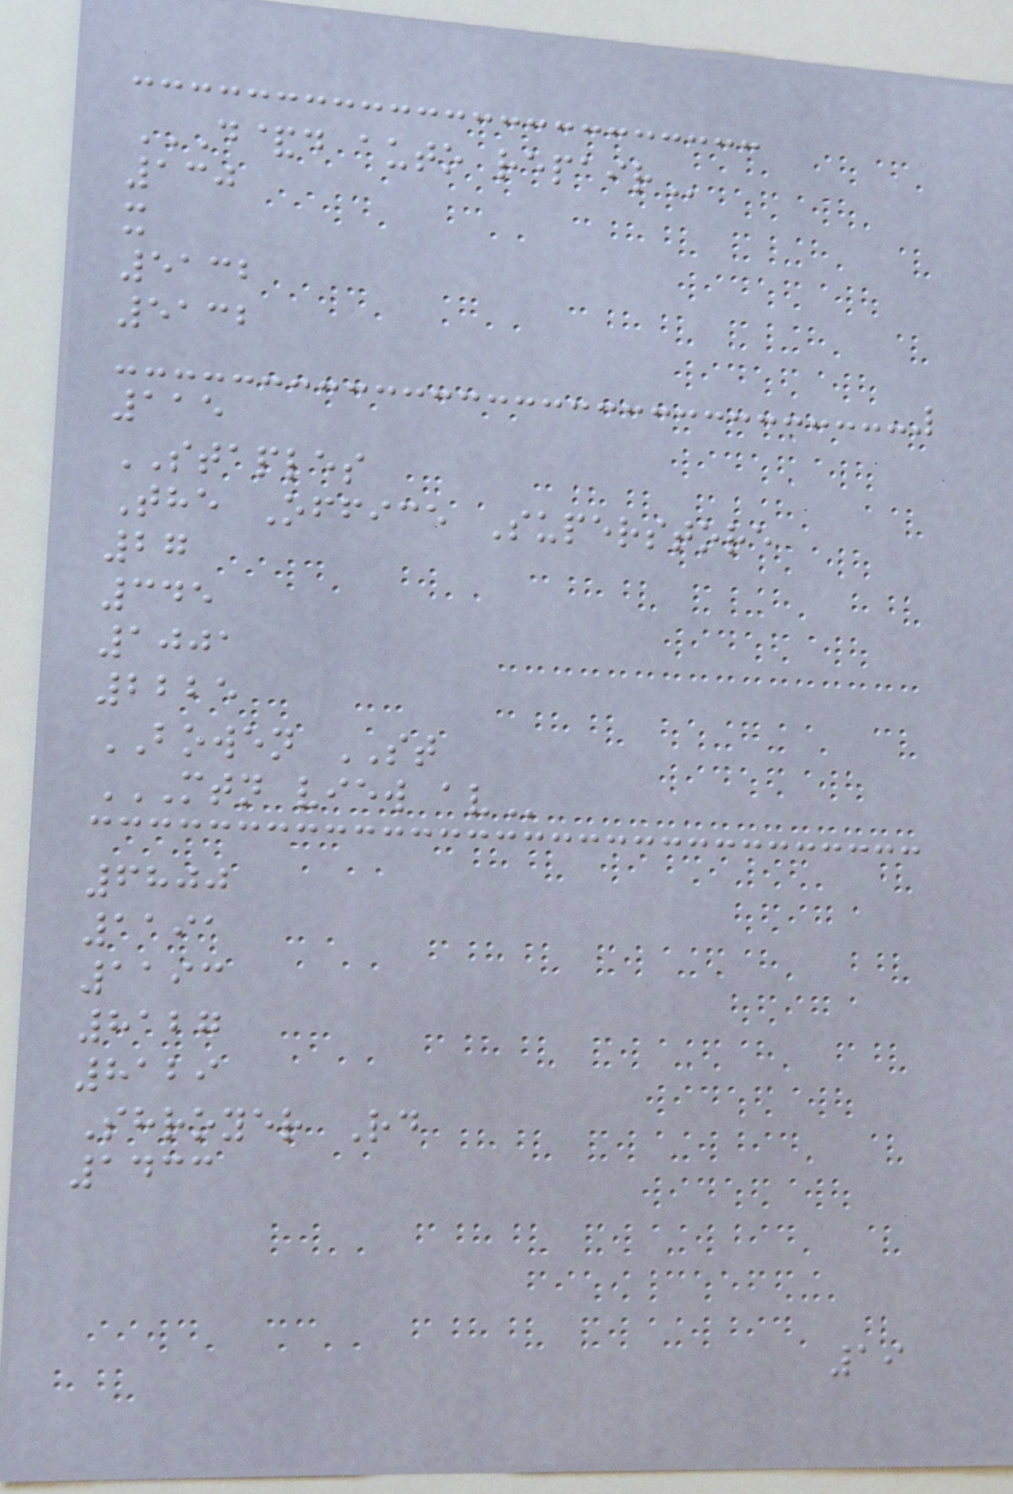D&D AUTO REPAIR
130
x
5132
5132
115
STAPLES
The Office Superstore
27
345
1001
2225
BOWEN ST
MTN VIEW AV
6800
1191
1193
8127
8129
Shroyer Rd
1433
19
